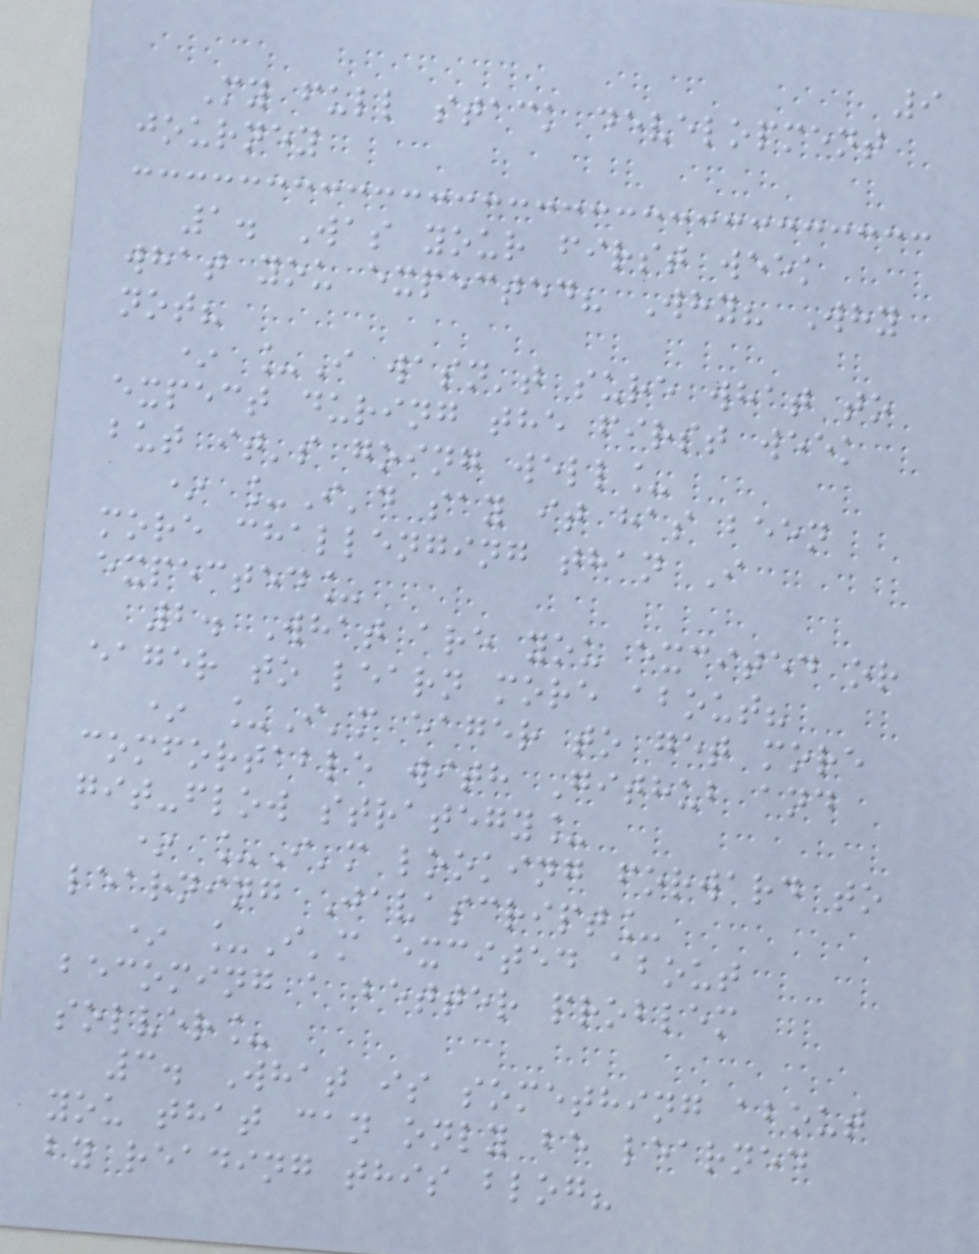9
My full stack development
journey
1. Was your first week
what you expected? Why? Why
not?
* _I wasn't sure what to
expect during the first week
but it's going well_
* _I'd say it has been
more challenging than I
expected_
2. What are you excited or
eager to learn more about?
* _I'm eager to get more
comfortable with Github and
git-flow strategy_
* _I'm looking forward to
learning Javascript_
* _I'm excited about
becoming a better problem
solver_
3. What is something about
you that can only be learned
by reading this blog?
